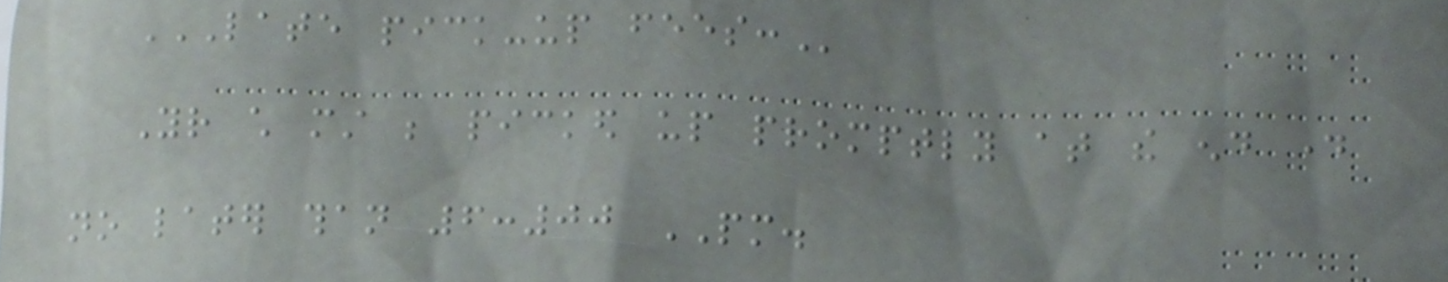LATE PICK-UP FEES:
Your child must be picked up promptly at the end day
no later than 6:00 PM.
